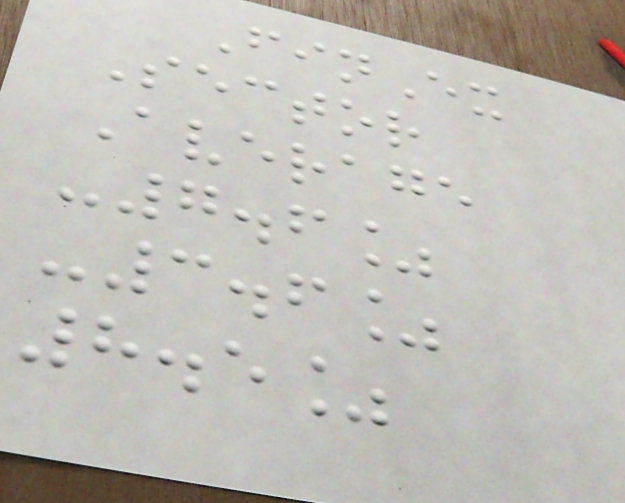FinEx
Sector
Average
-7.6%
-3.6%
8.5%
